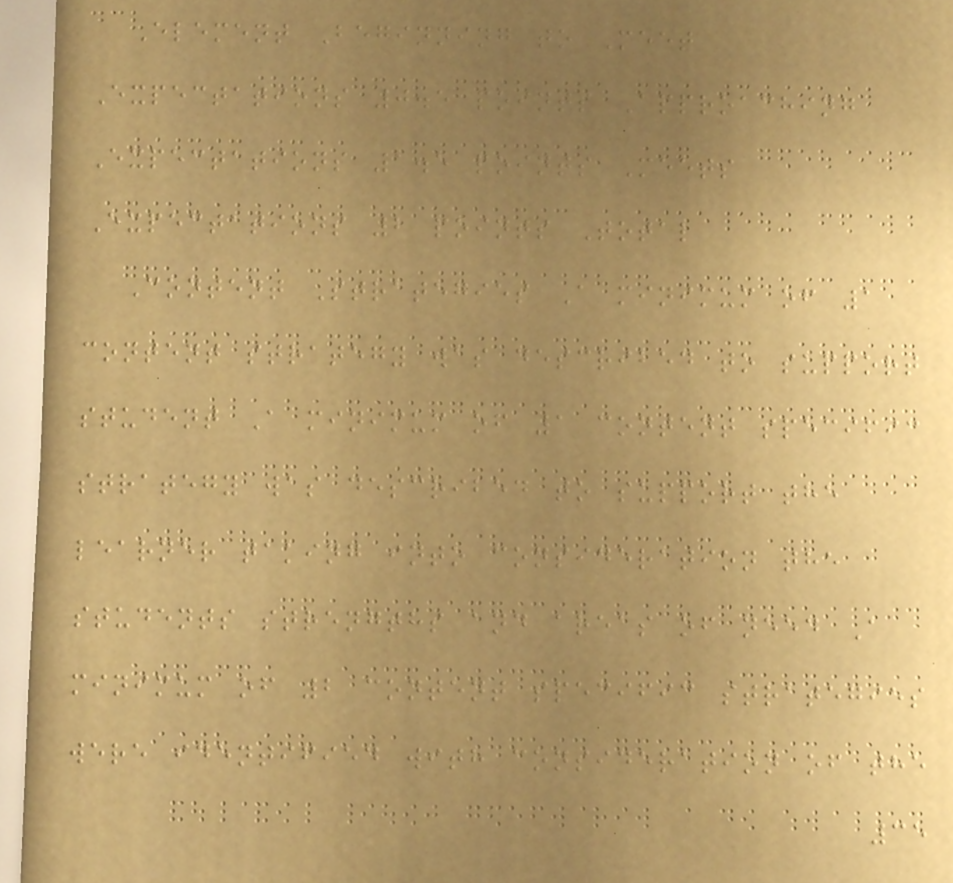Element Beginning to Meet
Expectations 0.5 points Approaching
Expectations 1.5 points Meets
Expectations 2 points Total
Content Strategies A minimum of 1
content strategy was described to support
student A minimum of 1 content specific
strategy was described to support the
learner taking into consideration the
students strengths and areas of need A
minimum of 2 content specific strategies
were identified with consideration of the
35
